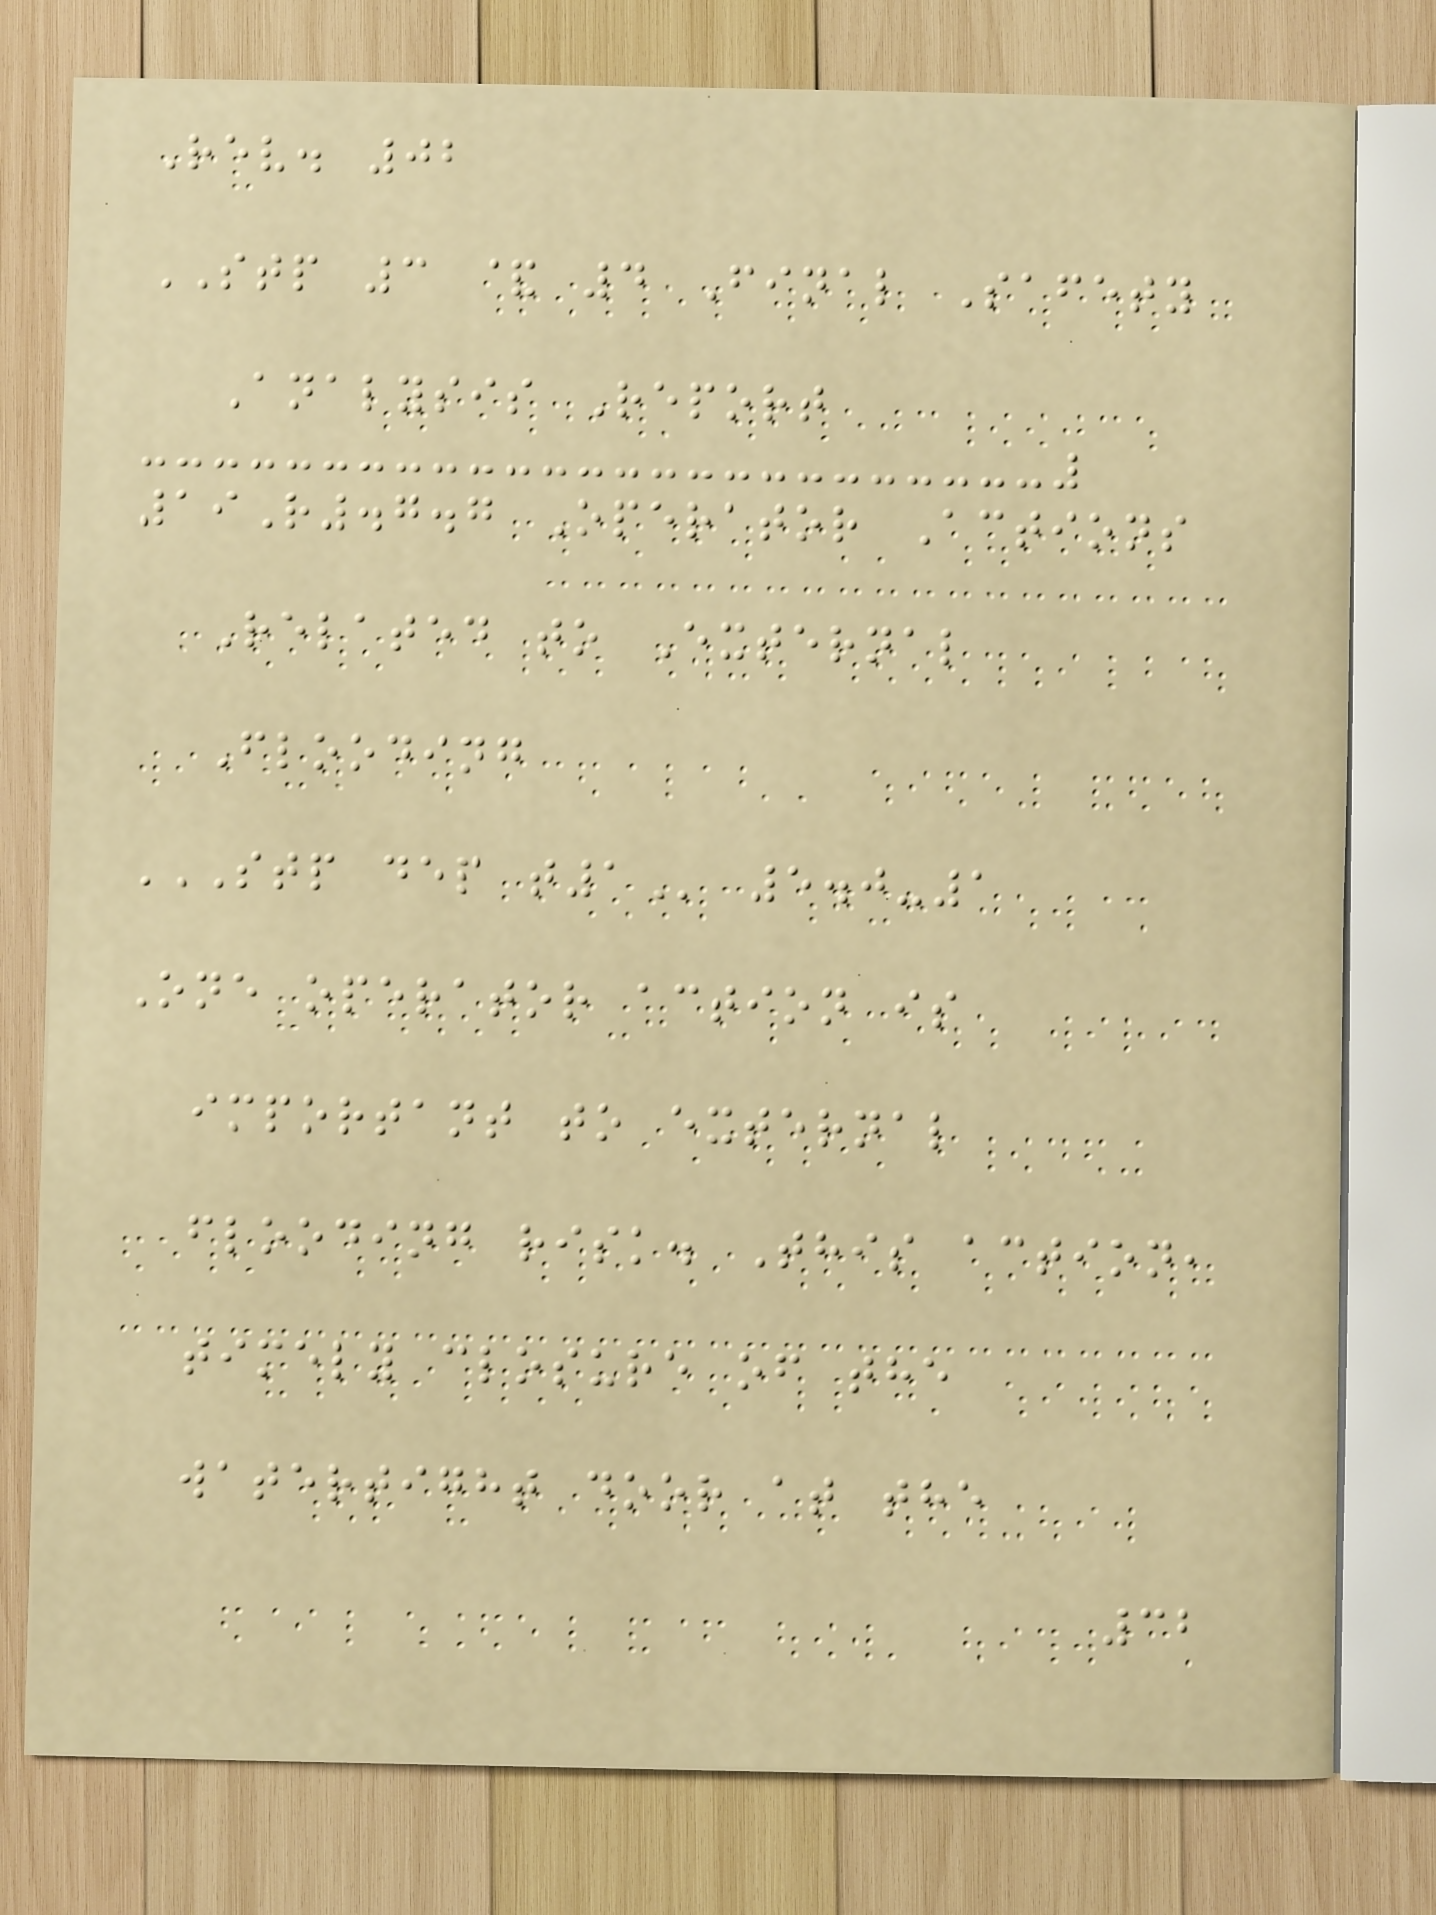Rev. 02
STP 3 & 4 Final Safety
Analysis Report
19R.7.7 Operator Actions
Related to External
Flooding
STP DEP T1 5.0-1
One operator action is
important to external
flooding risk. This action,
timely closure of the
watertight door at the
32
